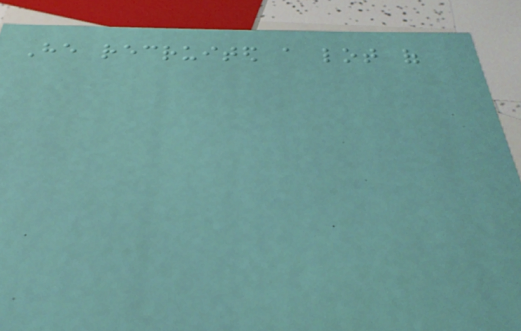He recruited a lot of
